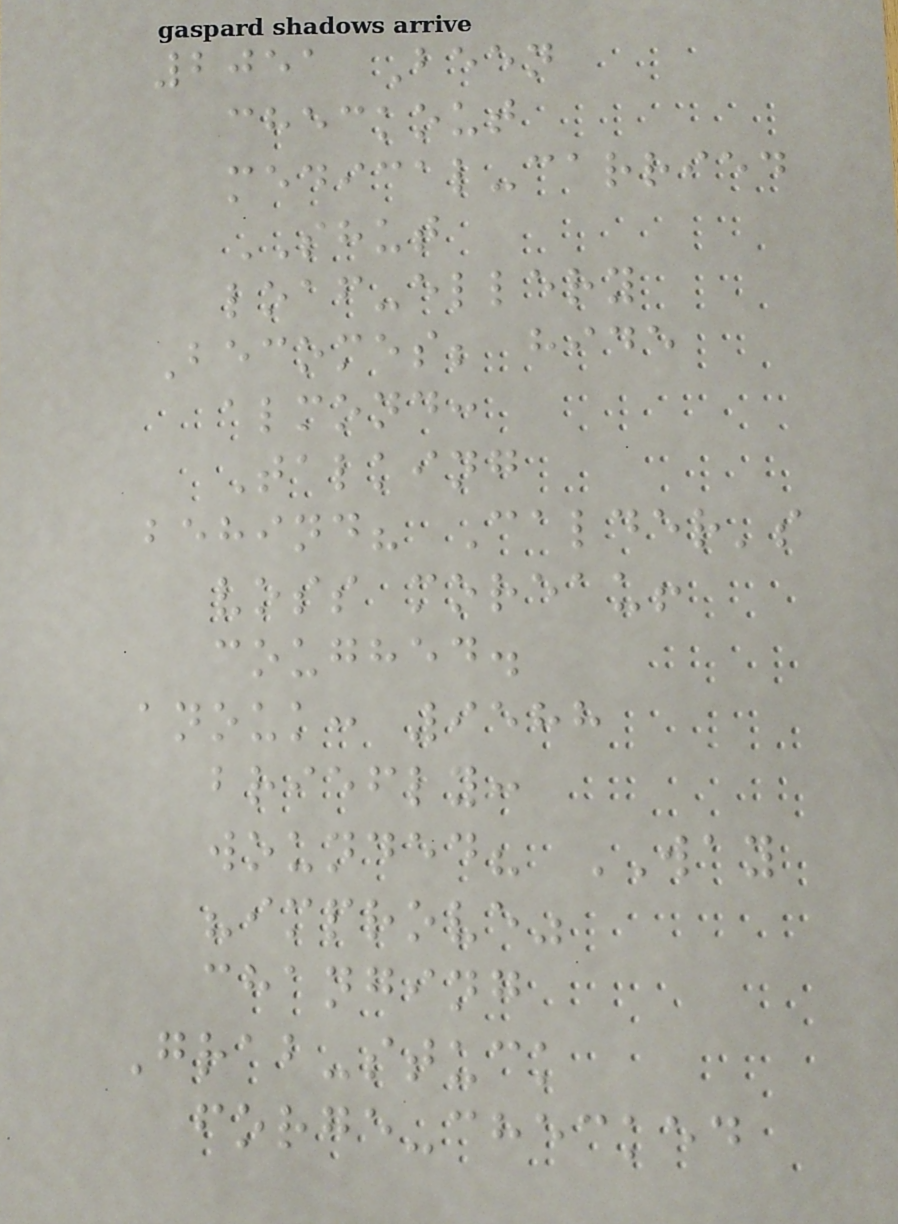2051 Been
checkout
medical-carried
SHUT
loaf-ellery
Becomes; hide
almond:
Talking
behind? Calder's
voss moreau!
coughed.
anouk: 9588
briefly:
wounded? WAY
"improve"
changing
Grab-stuck
forge-checked
